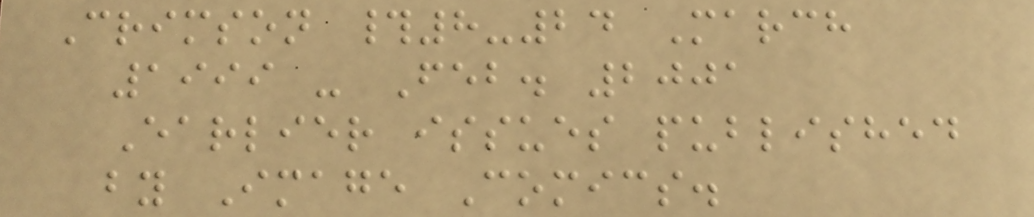Crimson #8-24 March
1999 - Feb. 2001
Earlier issues published
by Image Comics.
